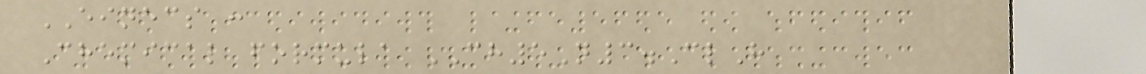EINECS :
Chemical formula CH5N3.ClH
